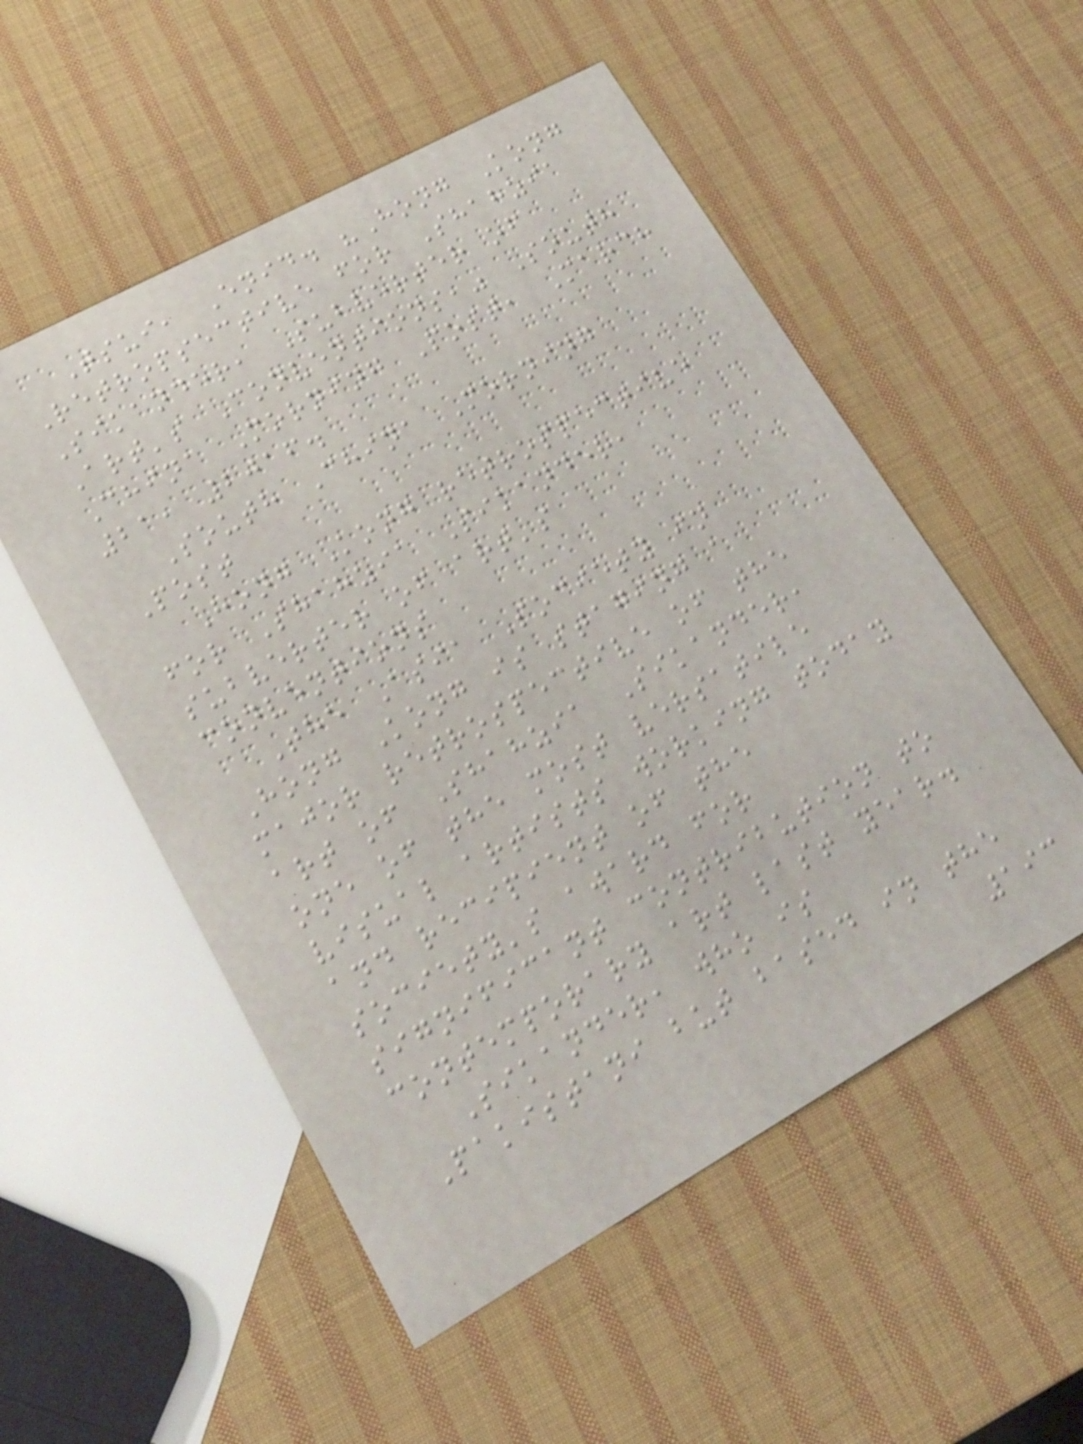Tsui, Enid. "Hong Kong
Retropsective for Shahzia
Sikander, Subverter of
Art's Conventions," South
China Morning Post, March
21, 2016.
South China Morning
Post
Hong Kong retrospective
for Shahzia Sikander,
subverter of art's
conventions
The Asia Society in
Hong Kong is staging a
major retrospective of the
art of Shahzia Sikander,
one of the most versatile
visual artists working today
and recipient of the
society's award for
significant contribution to
contemporary art last year.
Sikander, who is
Pakistani but based in the
193
